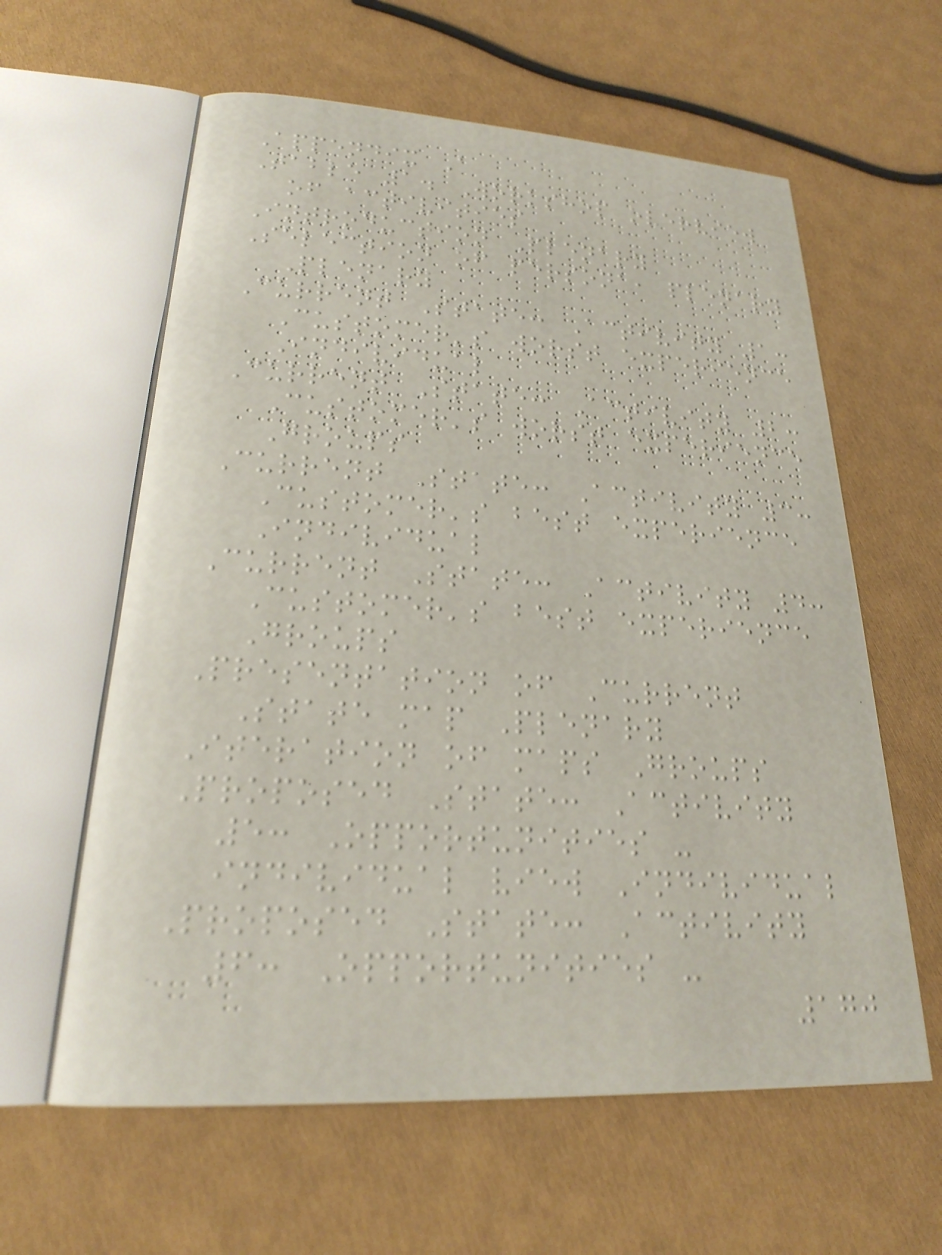Appendix A
Table 1. Workshop overview
of activities
Introduction Plenary
Selection of persona, plenary
Plenary
Current State: Activity 1:
Customer's worst experience
Individual
Current State: Activity 2:
Customer's worst experience
Groups
Current State: Activity 3:
Customer's best experience
Individual
Current State: Activity 4:
Customer's best experience
Groups
Presentation of Current
State map Plenary
Iteration of maps Groups
Proposed State: Activity
5: Opportunities -
individual view Individual
Proposed State: Activity
6: Opportunities -
170
